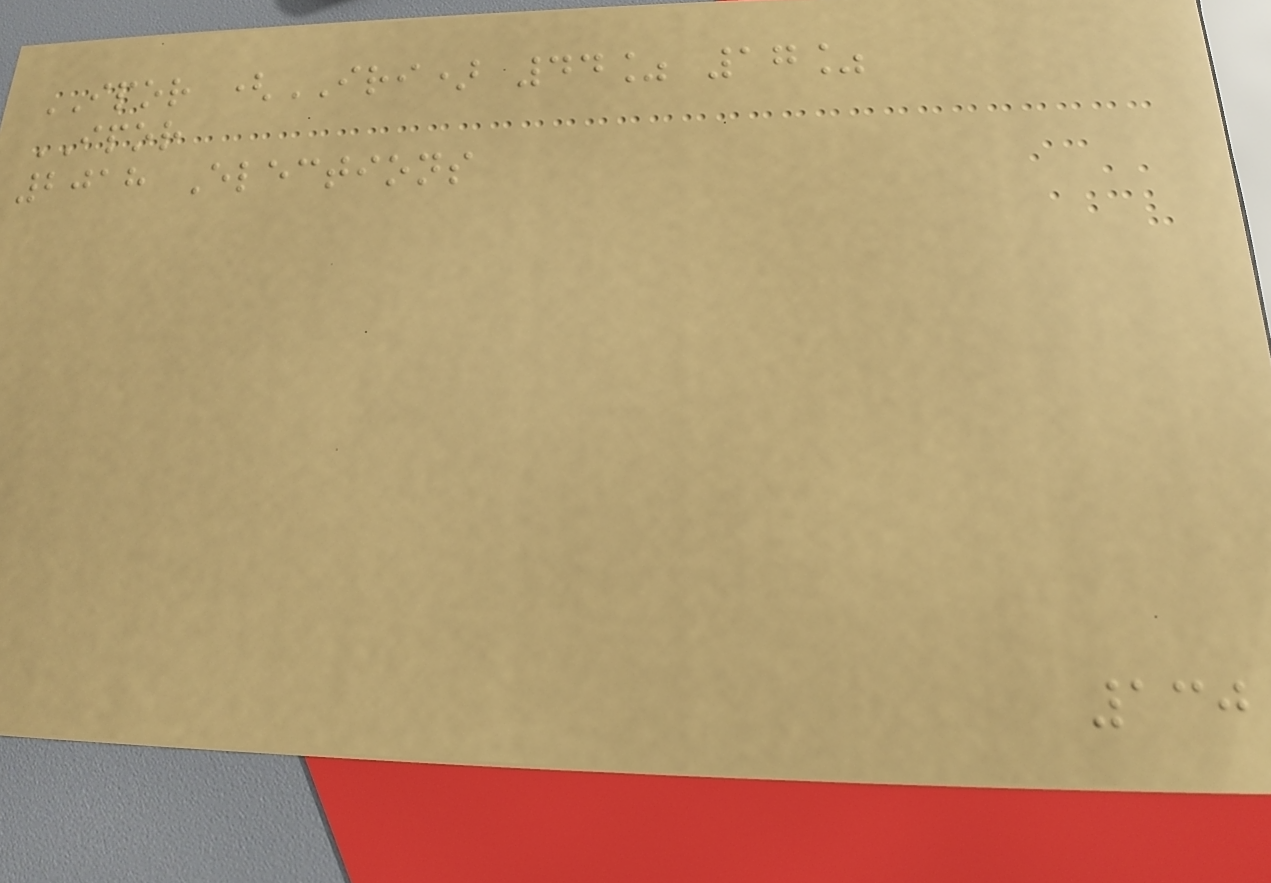IPOR (IRI) 44% 17%
IPOR
2018 Elections
130
